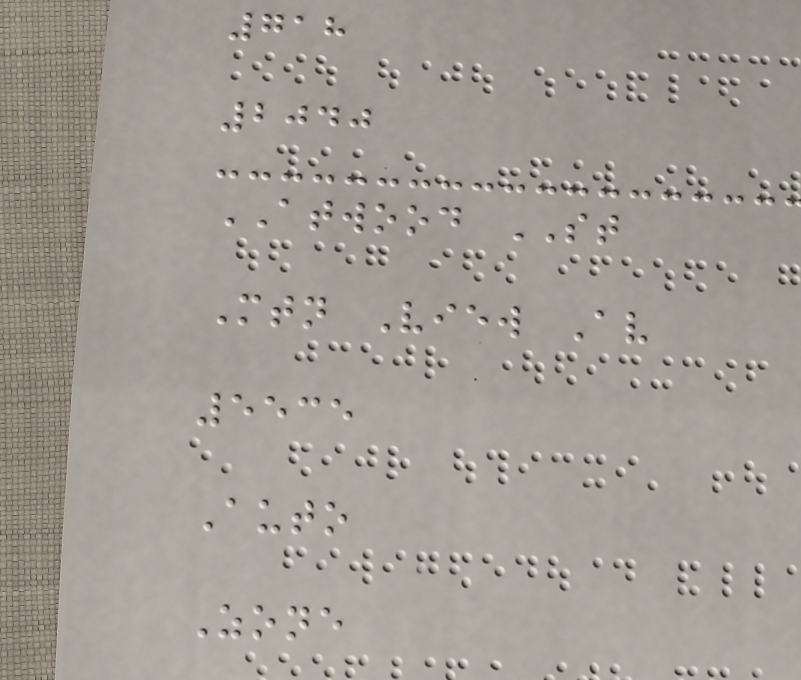718
2040
ATWOOD ST
Mtn View Av
5535
Auto
Zone
